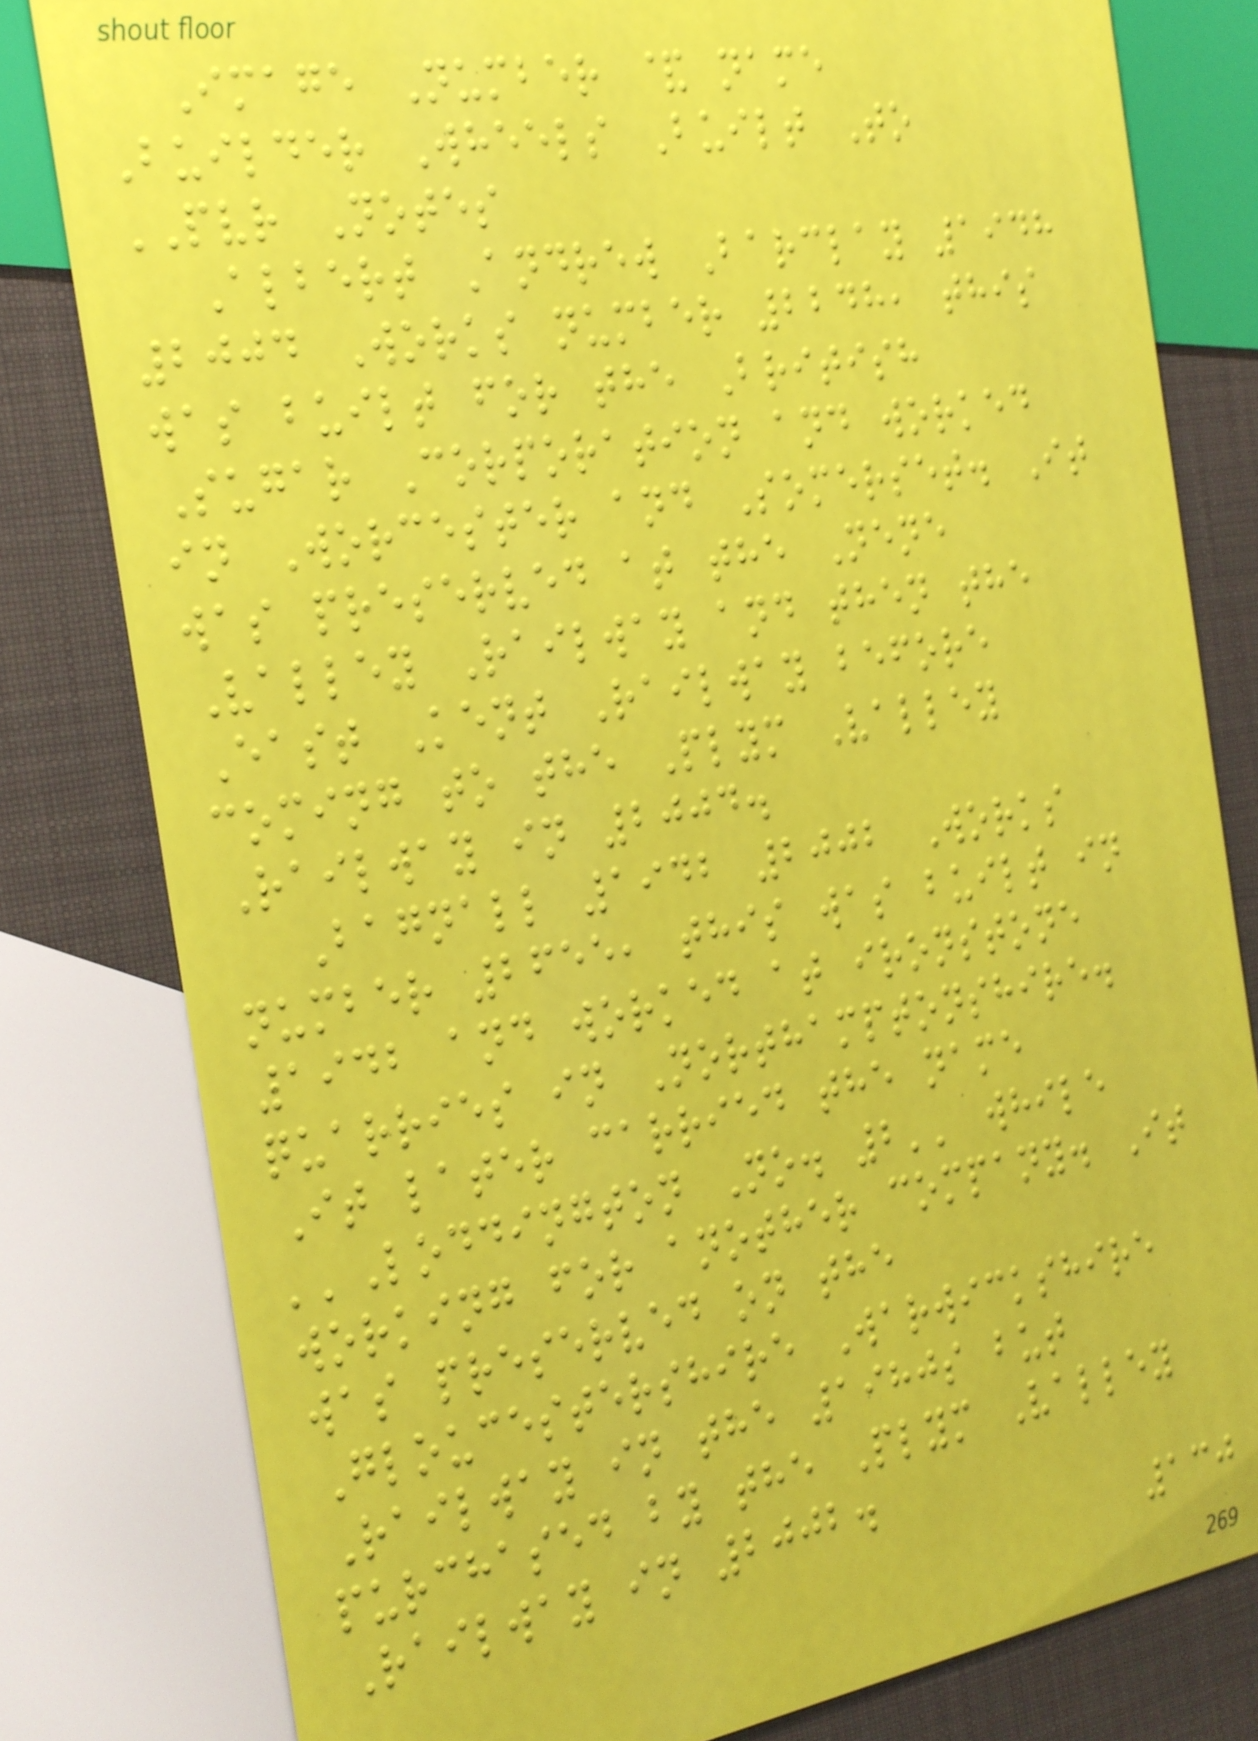Image Number & name
Builder Wheels Built To
PVR Notes
Albert Andrew Barclay 1948
2004 Works number 2248, this
was built for the British
Sugar Corporation and worked
in Worcester and Somerset. It
was preserved at the Nene
Valley Railway and then the
East Kent Railway before
coming to the Plym Valley
Railway in 2004.
Bagnall 1942 2002 Works
number 2655, this was built in
1942 and worked at ironstone
quarries in Northamptonshire.
It later carried the name
''Loddington No. 2'' while
working for another company. It
was preserved on the
Gloucestershire Warwickshire
Railway in the 1980s but
purchased by the Plym Valley
Railway in 2002.
130
